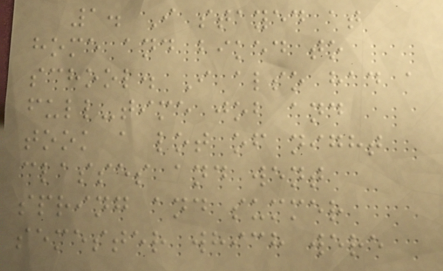1. I stayed at
home and biked to
school. I also had a
full-time job and
took a lot of night
classes and went
spring and summer
semester which were
